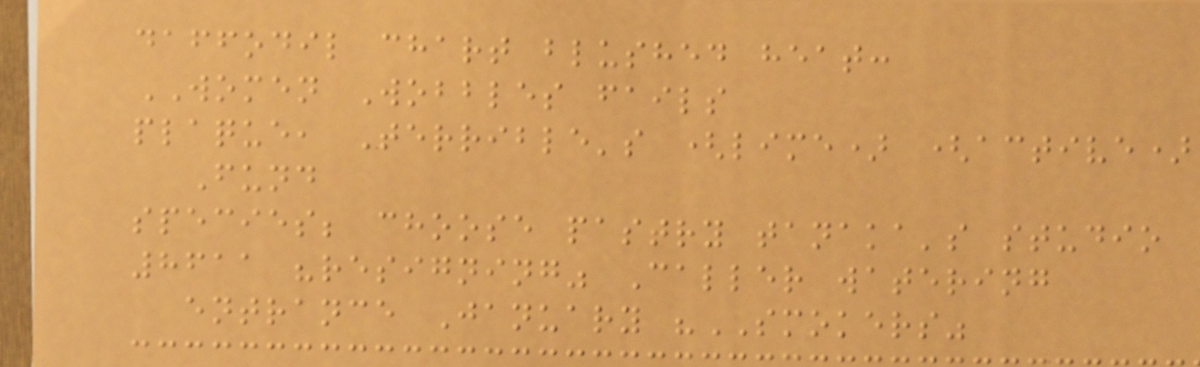daffodil chart blushed heat:
WOMEN Wobbles fails
plaque, Terrible's (lime) (active)
Fund
species; choose pastry tanaka's studio
8611 "resigning" Caller watering
entrance January "SMOKERS"
